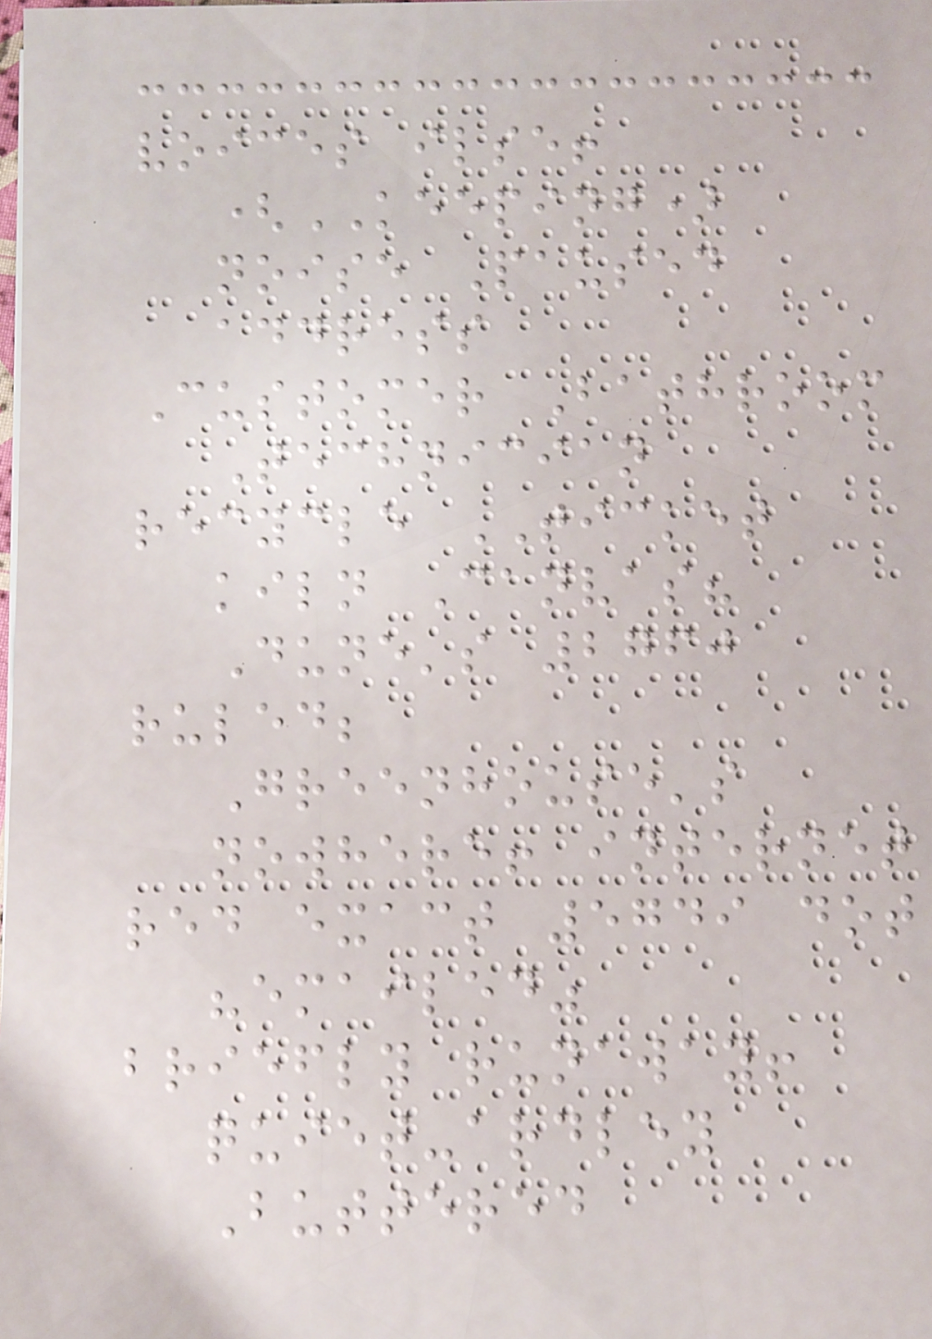voices ilse!
(KEEPING)
noise Paused
address
Customer Bathroom
Technician
recycle TICKET
kiln Canvas?
Dune's 2760
ruled;
Greenhouse's
nowhere! internet
red exact 5749 dot
"emailed"
briefly runaway!
quiet-ardley
Buttered
